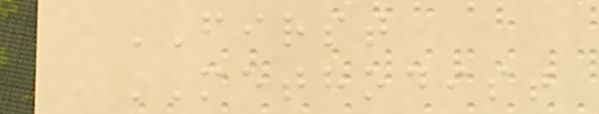FIRST
METHODIST
